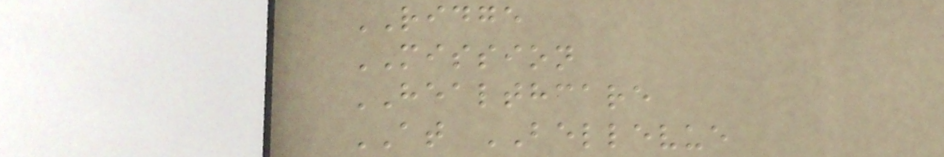RIDGE
MISSION
HEALTHCARE
AT BELLEVUE
